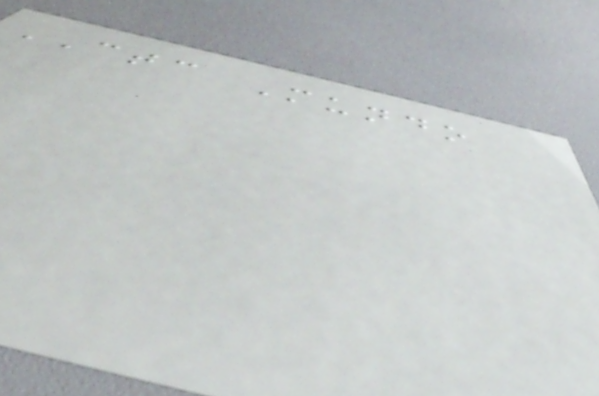CTC Mundo
